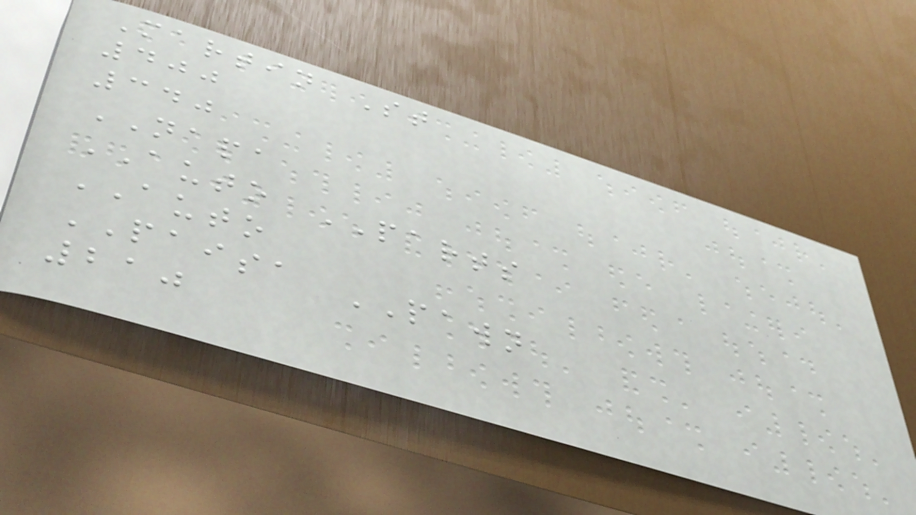Martin St
400
340
NAPA
AUTO PARTS
AUTO
PAISA PAWN
210
